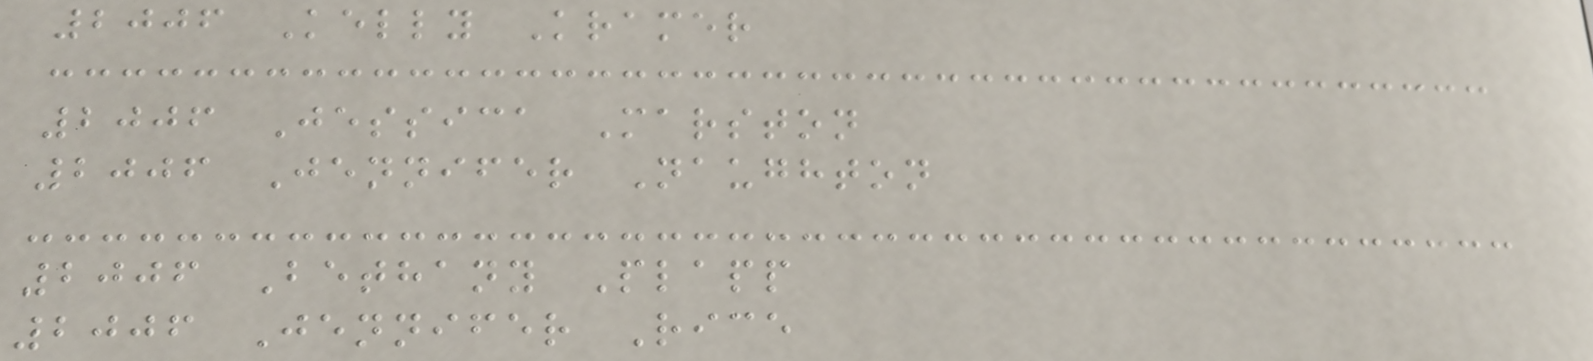2006 Kelly Kramer
2006 Jessica Marston
2006 Jennifer Naughton
2006 Bethany Plapp
2006 Jennifer Rice
